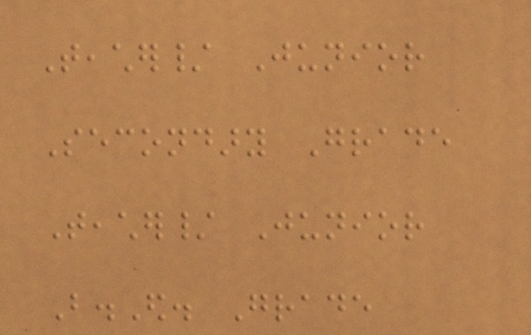Teacher/ Junior
Secondary Grade
Teacher/ Junior
B.Ed. Grade
